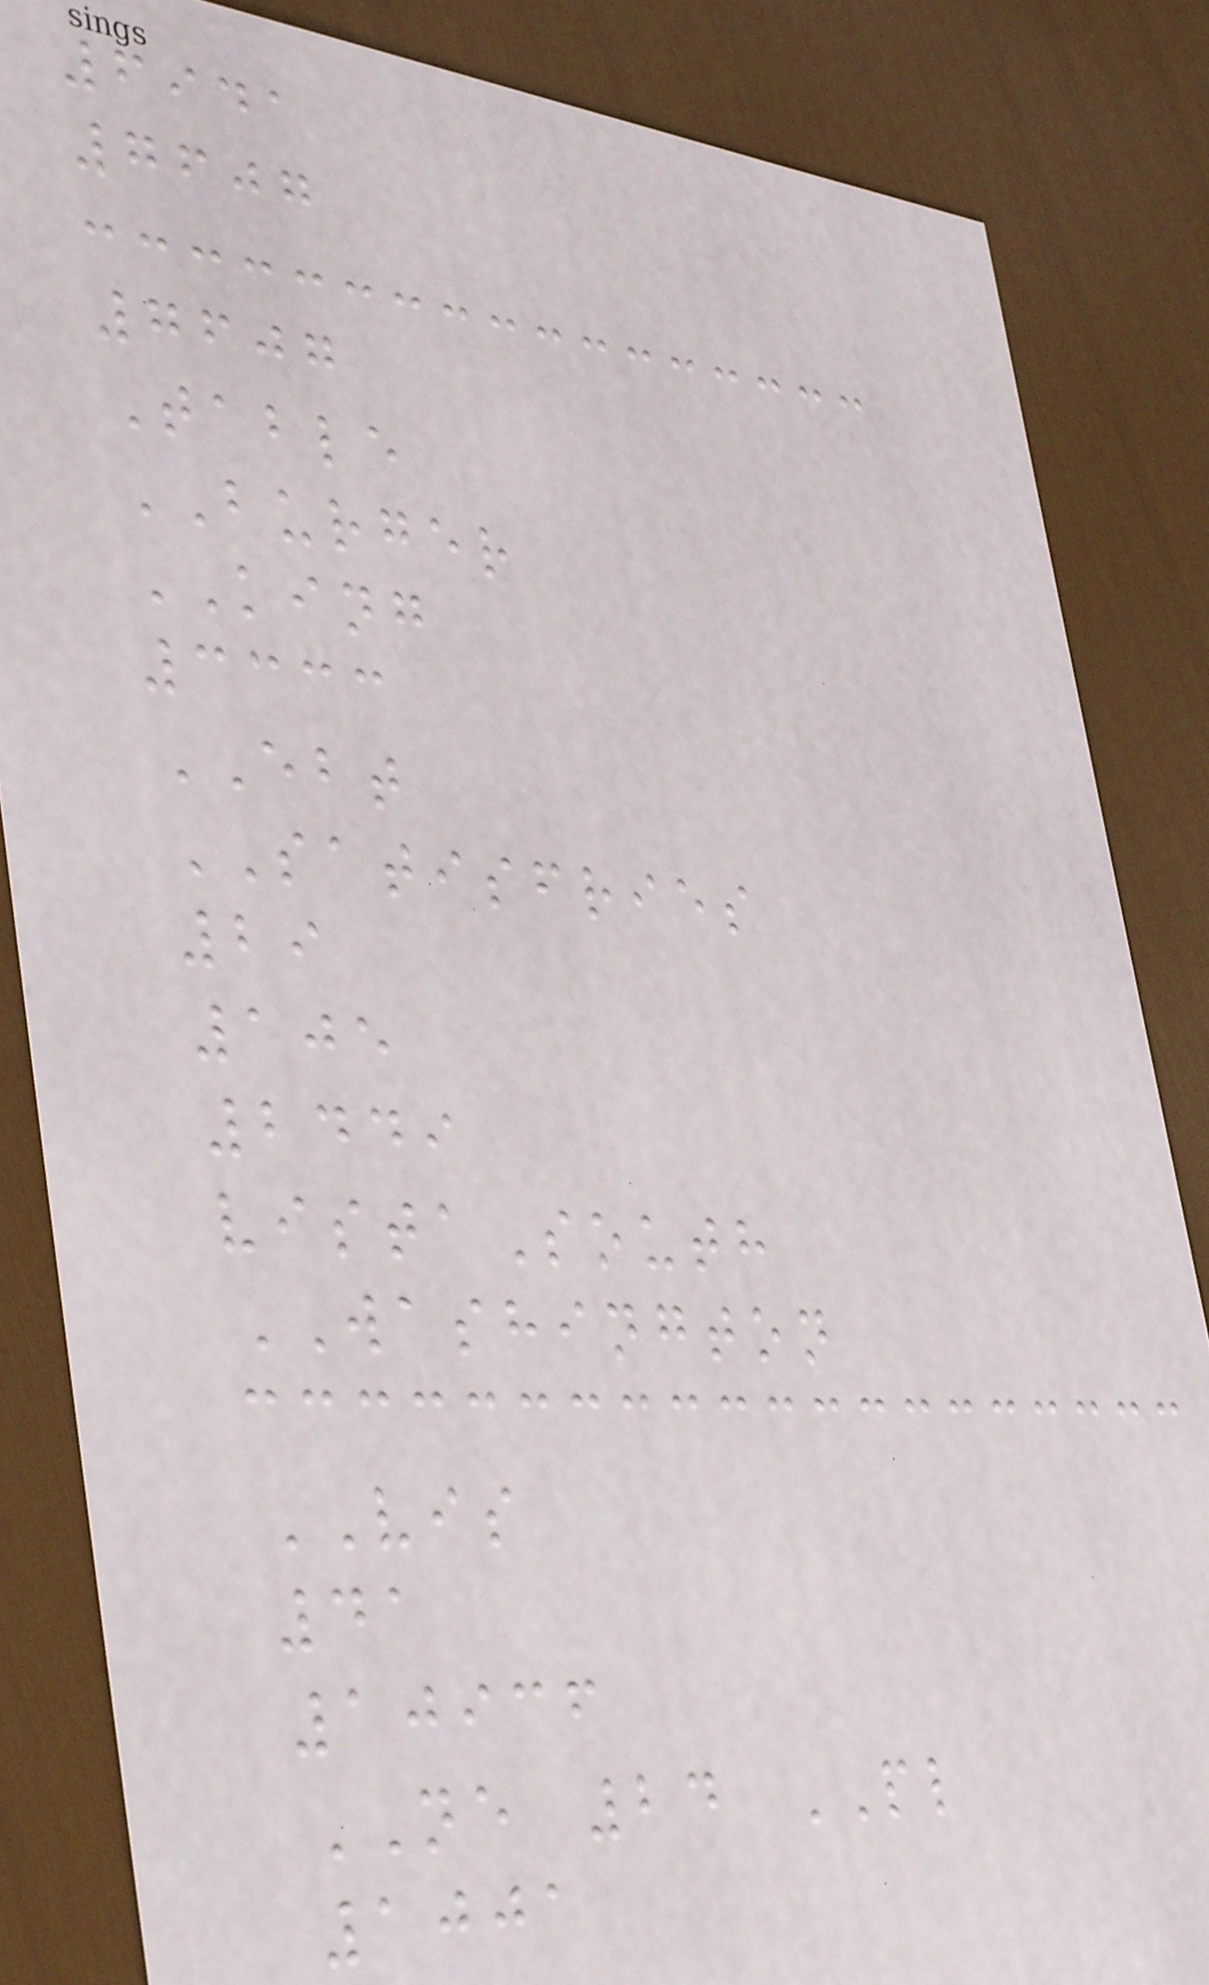6941
7607
7607
Table
BURGER
KING
3333
EBT
SATISFRIES
29
105
2449
vistaSouth
WASHINGTON
VIS
41
10936
NE 24 PL
1001
